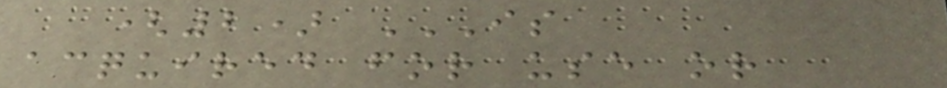(2) IS
ACQUIRED FOR USE OR
